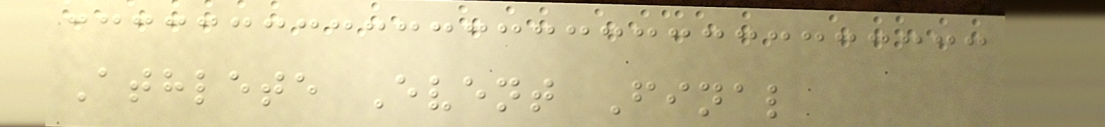Athlete Event Final
